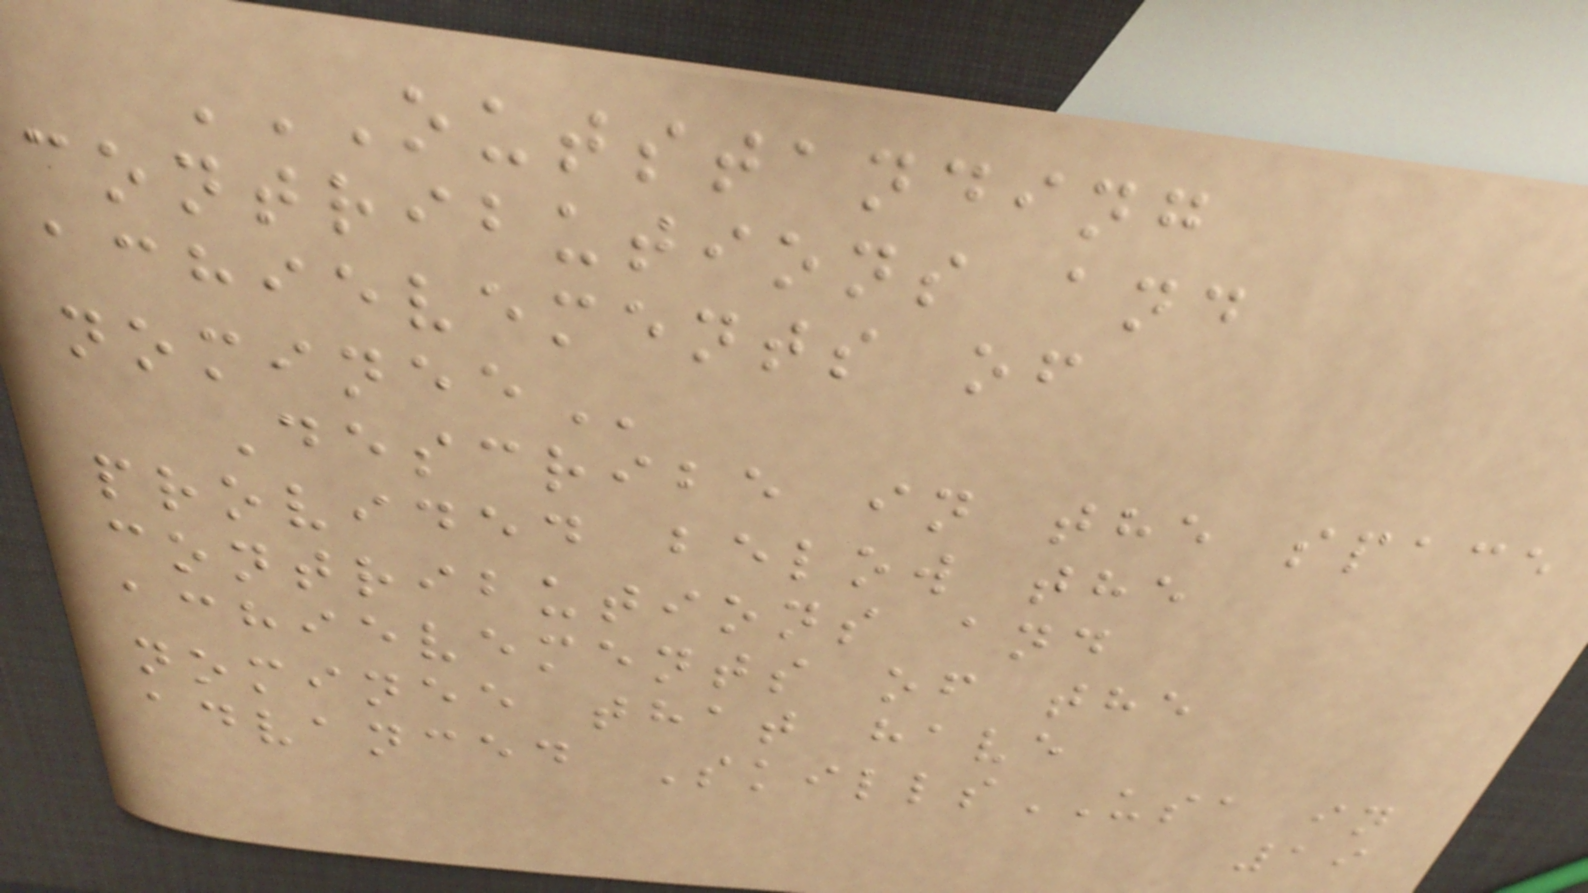OUTSTANDING
CONTRIBUTIONS AND
ACHIEVEMENTS OF
NOMINEE
Describe in the space
provided below the
contributions and
achievements of the
nominee that have
advanced SkillsUSA in
19
